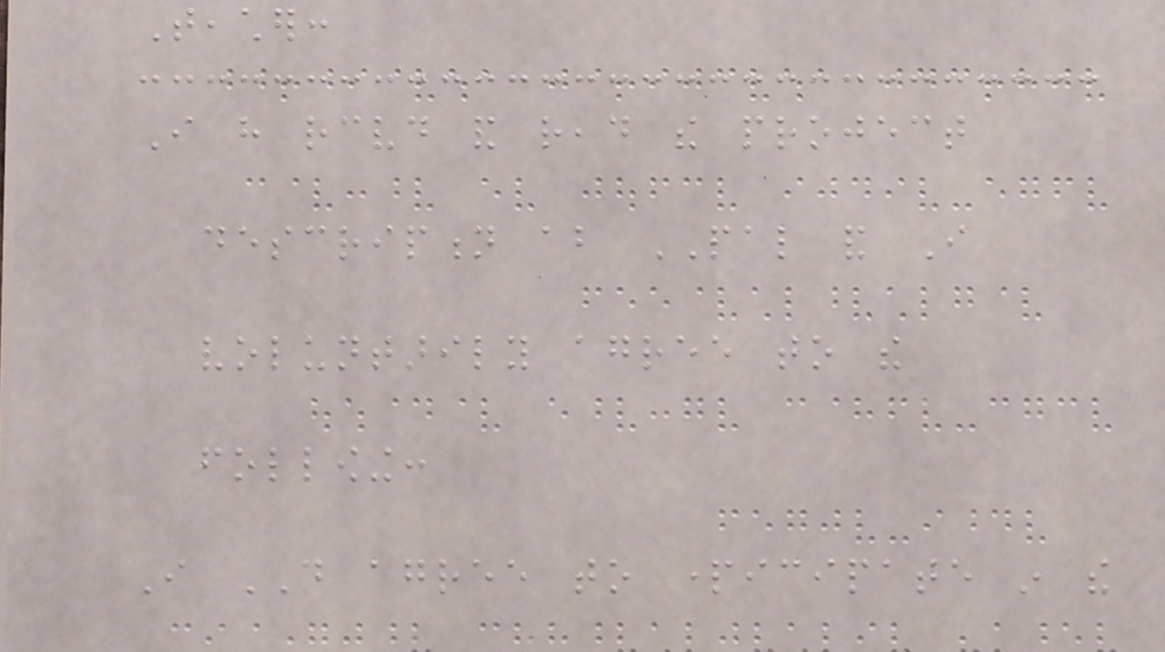Teacher:
I have received and read the project
description about PAL and I
voluntarily agree to the
following:
I DO agree to participate in the
